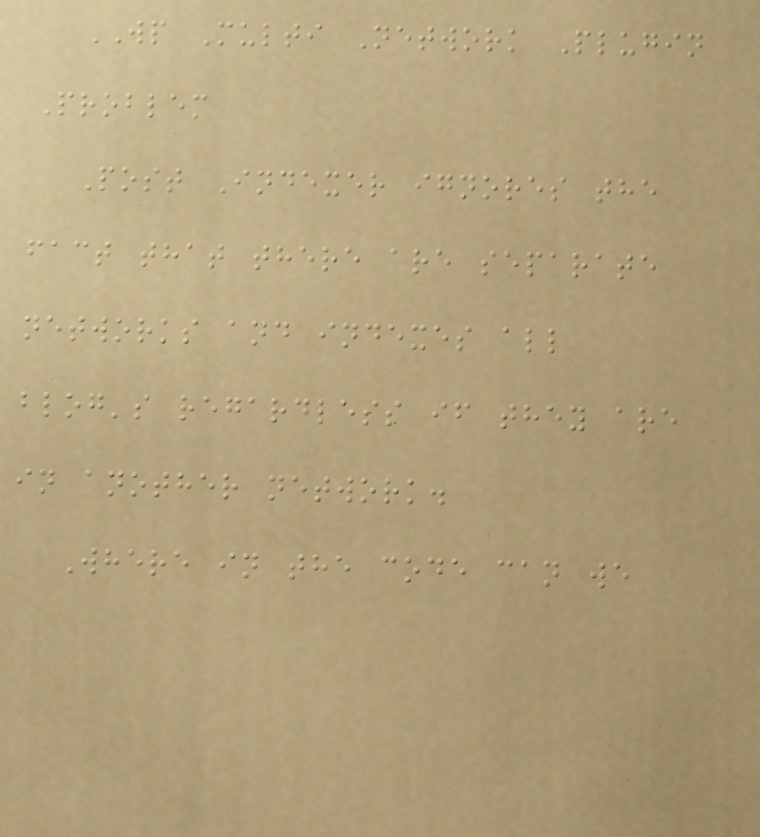WP Multi Network Plugin
Problem
Post Indexer ignores the
fact that there are separate
networks and indexes all
blog's regardless if they are
in another network.
Where in the code can we
